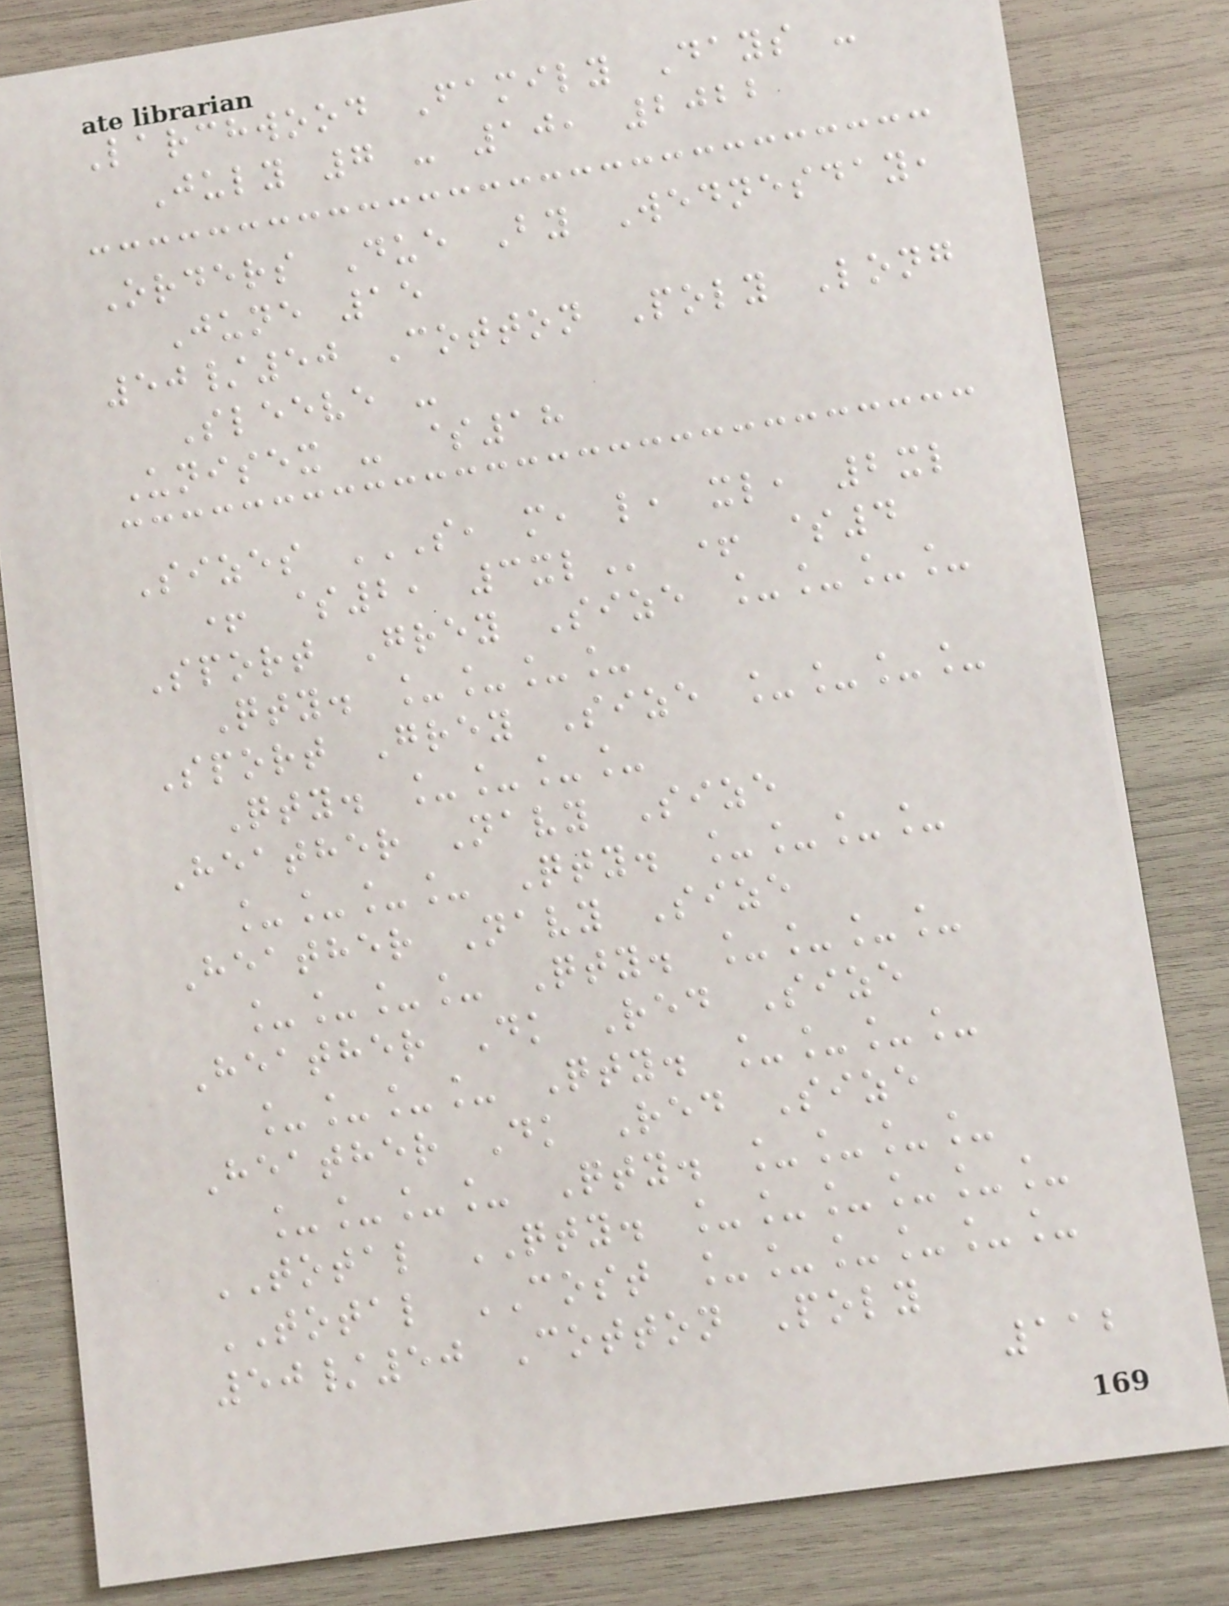Larchwood Family Days -
July 7 - 10, 2022
Orders Due By Wednesday,
June 15
50/50 Cotton Poly Long
Sleeve -
Unisex - $18
Sizes S, M, L, XL, 2XL
+ $2, 3XL + $4
Sport Grey Size ____
Qty. ____
Sport Grey Size ____
Qty. ____
Heather Navy Size
____ Qty. ____
Heather Navy Size
____ Qty. ____
Heather Dk Red Size
____ Qty. ____
Heather Dk Red Size
____ Qty. ____
TOTAL QTY. ______
TOTAL COST ______
50/50 Cotton Poly
112
